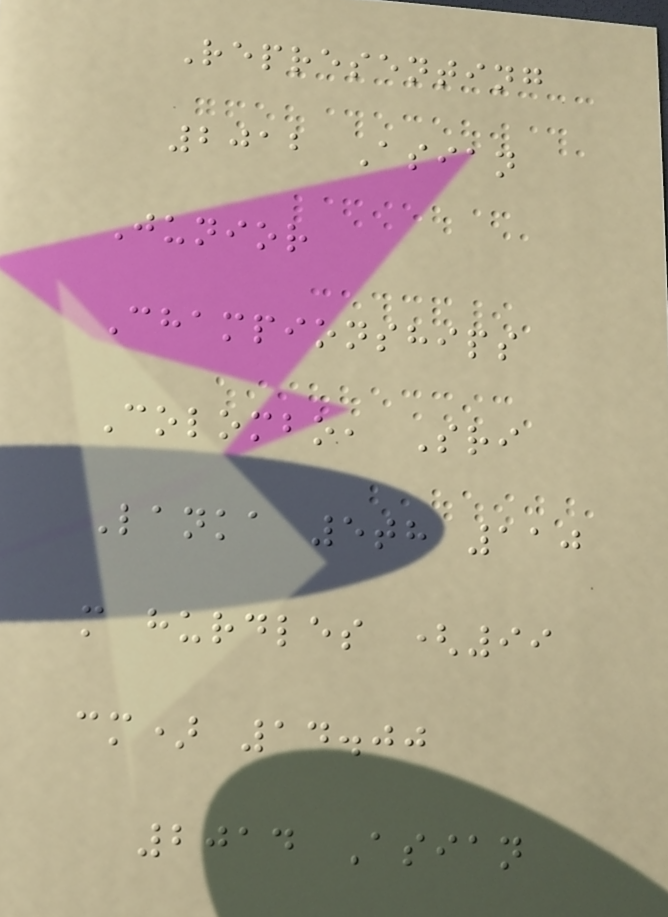Representing
2012 Asian
Junior
Championships
Colombo, Sri
Lanka 5th 110
m hurdles (99
cm) 14.00
2014 Asian
